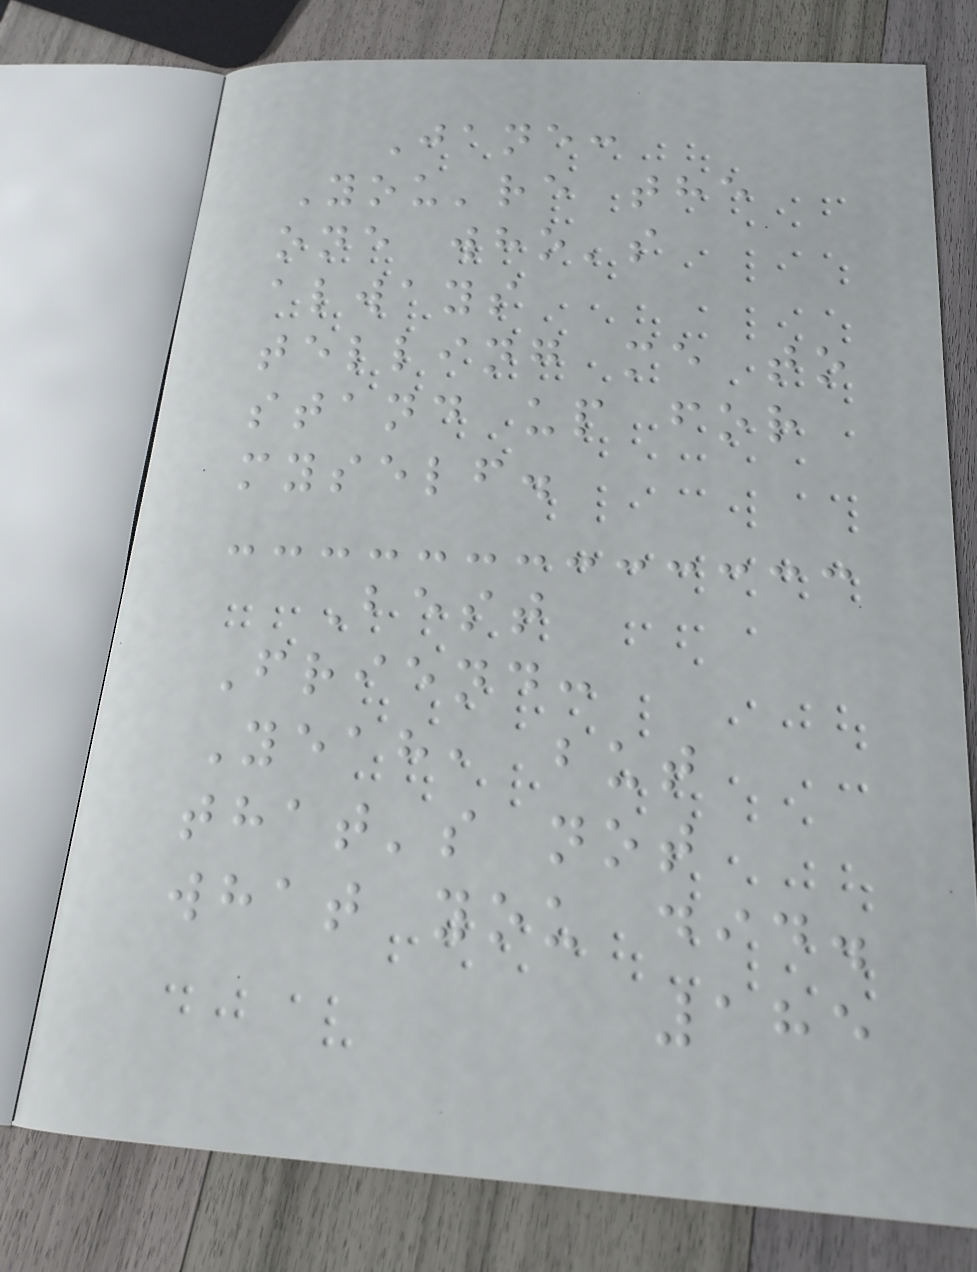Jane:
You're the
one who's
always
telling me to
stand up for
myself.
Best
Friend:
Yeah, but
that's not
what you did.
185
